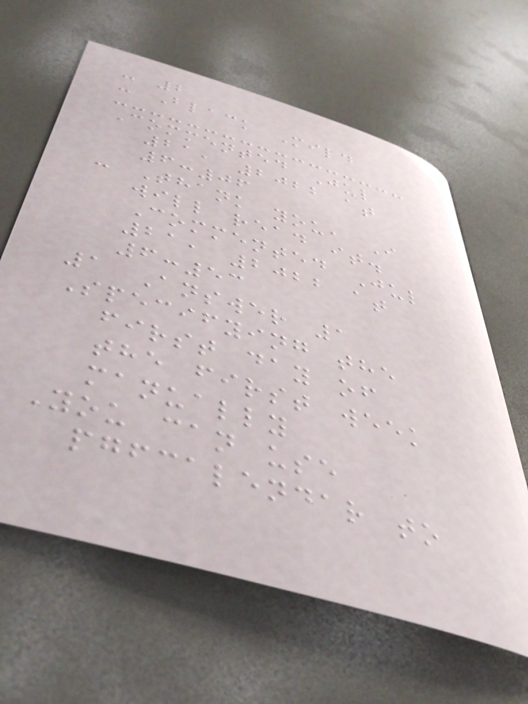- 2
- Black Mild
Commented Jul
21, 2022 at
6:06
- Thank you, I
will read it.
Commented Jul
21, 2022 at
6:53
1 Answer 1
Specifying the
first day of
the first week
manually
You can use
pgfcalendar to
